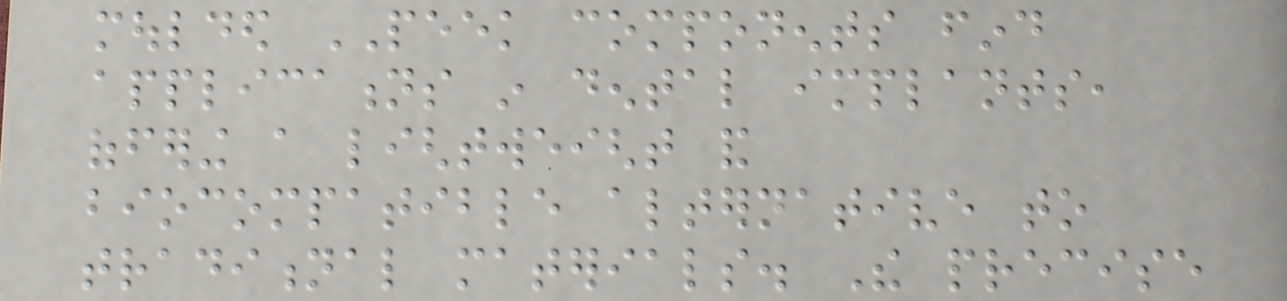moulded PEEK components find
applications in dental implants,
offering a lightweight and
biocompatible alternative to
traditional materials. The precise
